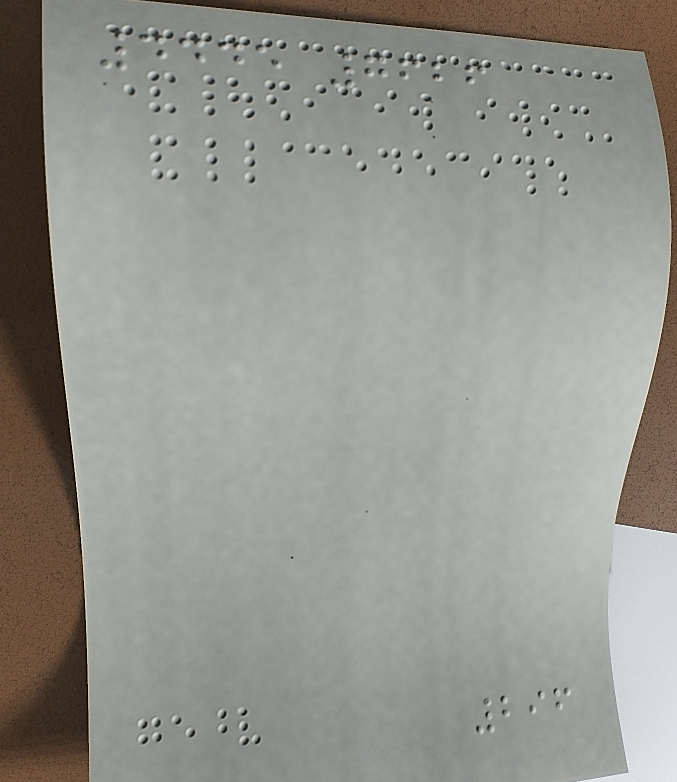4445 7626
296
